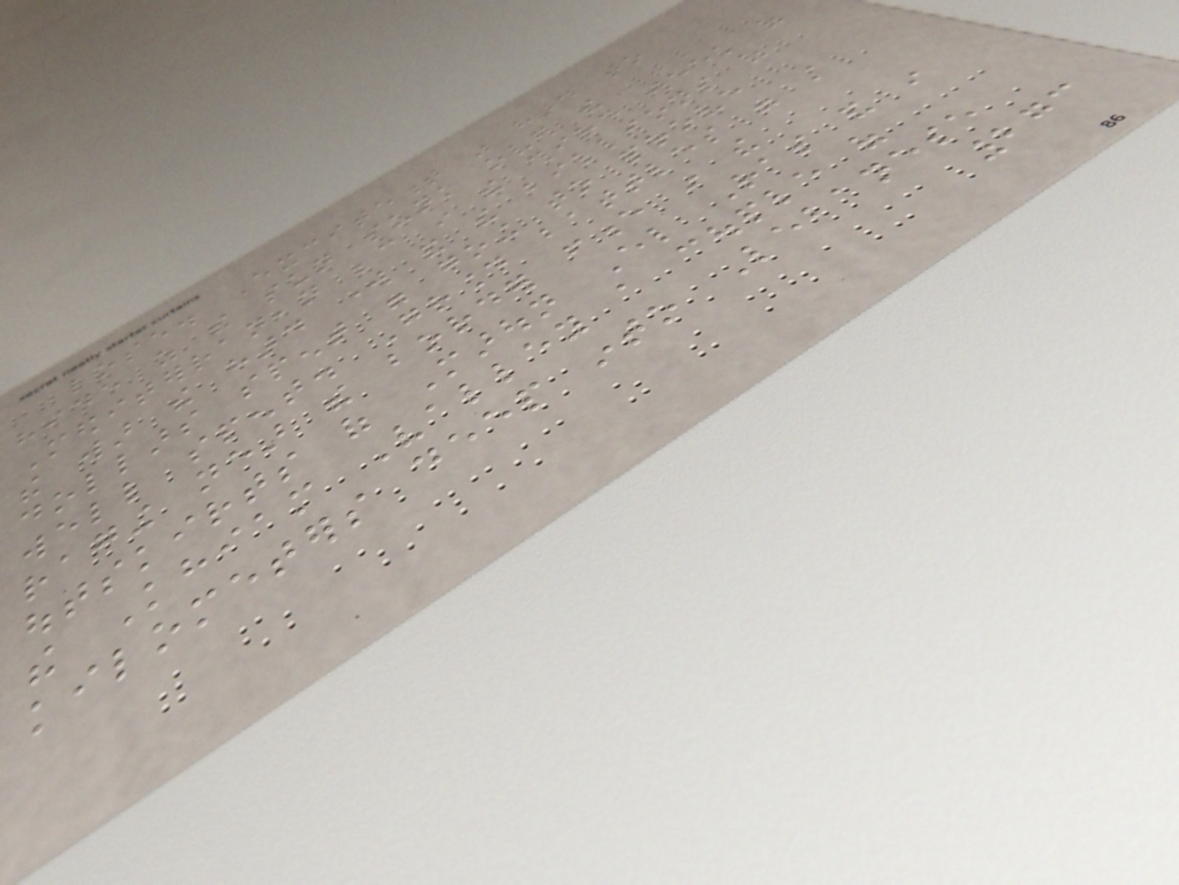lose. Excitement was hard to
hide as the sun sunk over the
Mediterranean because in the third week of
the war the hard work and the billions of
dollars spent were going to prove
well spent. Ground battles were still
raging near the border fence in the
outskirts of Maroun El Ras and in
the Khiam Valley a couple of
kilometers deep into Lebanese
273
